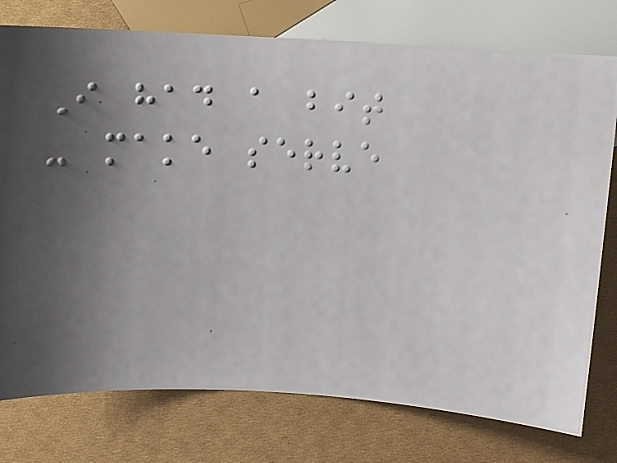I had a bit
- make serve
